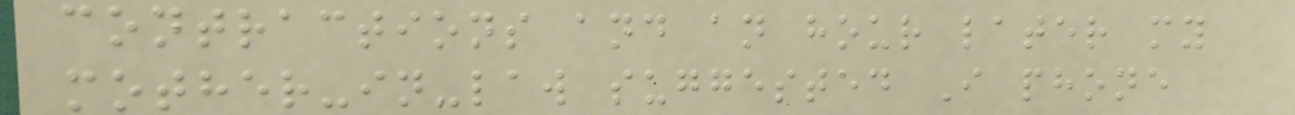contractions and an hour later my
mother-in-law suggested I phone
